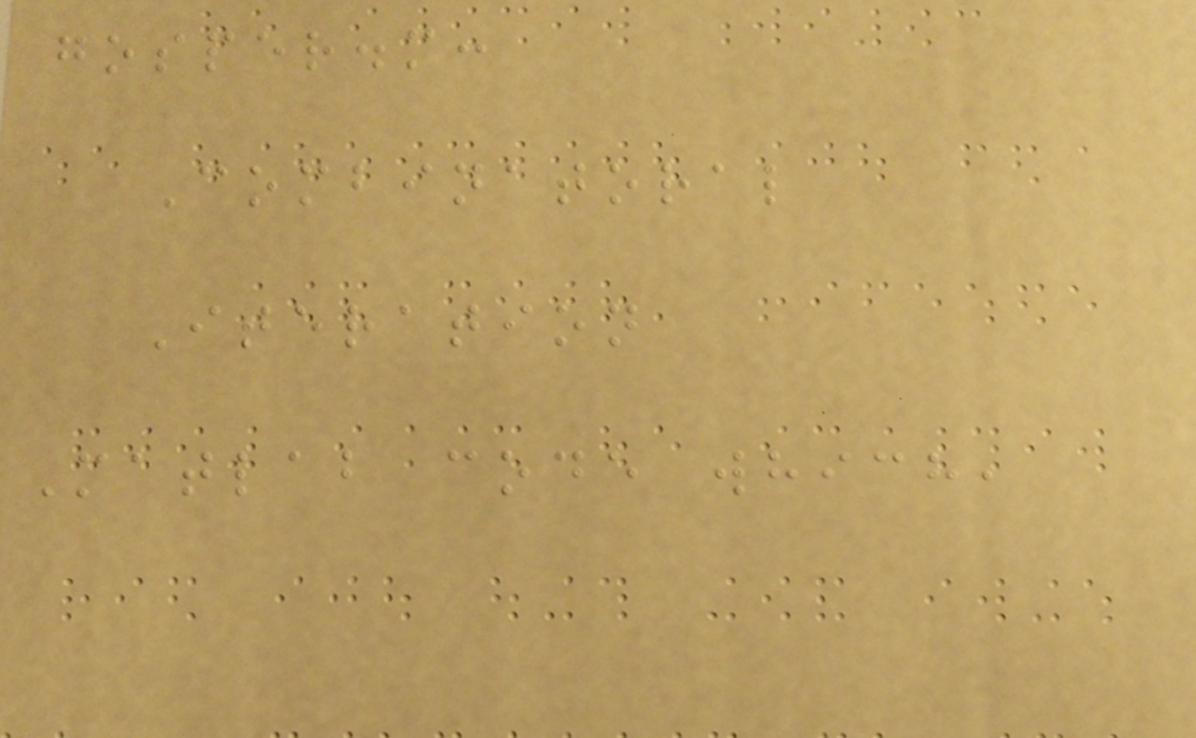gosper.m:
Combinatoral
Iteration
Matlab code which,
